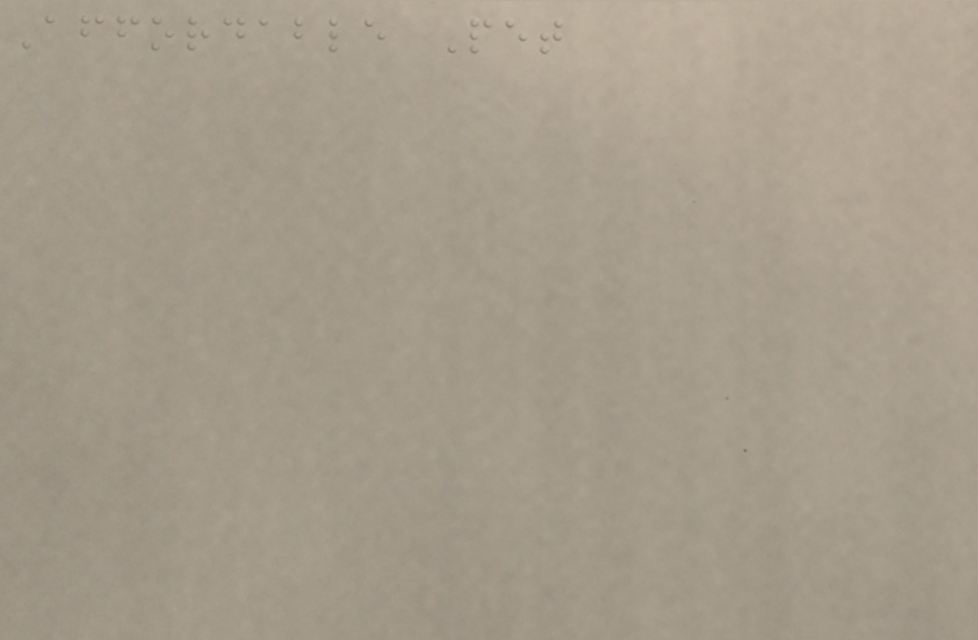Affordable Pet
